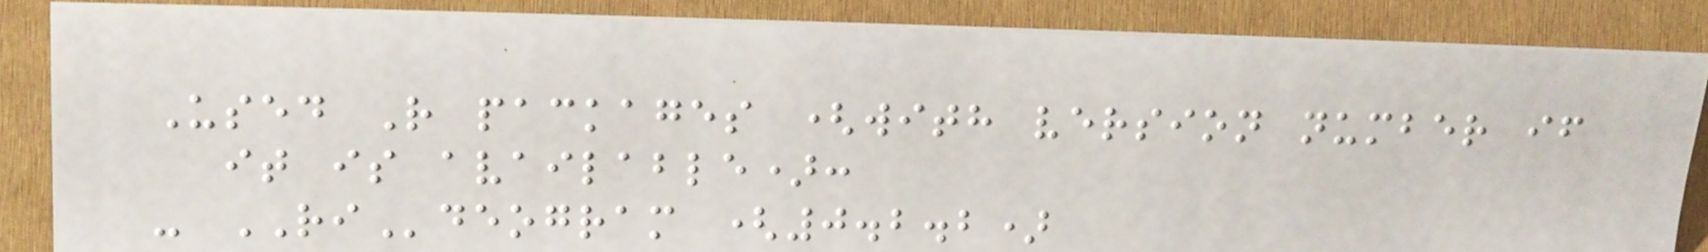Used R packages (with version number if
it is available):
- RIdeogram (0.2.2)
